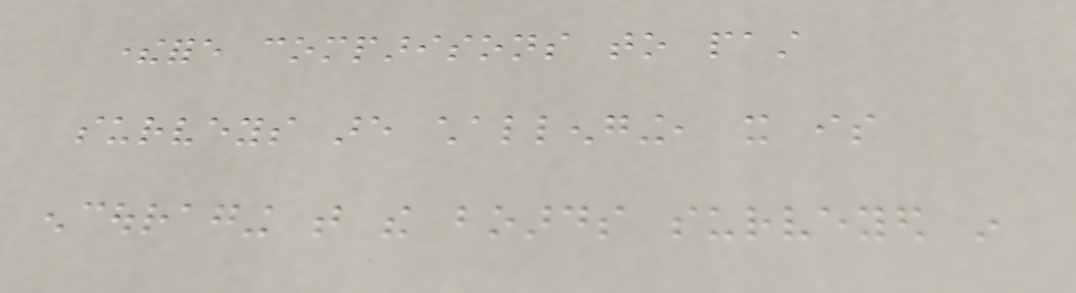therefore comparisons to past
surveys are challenging, it is
encouraging that the boards surveyed in
